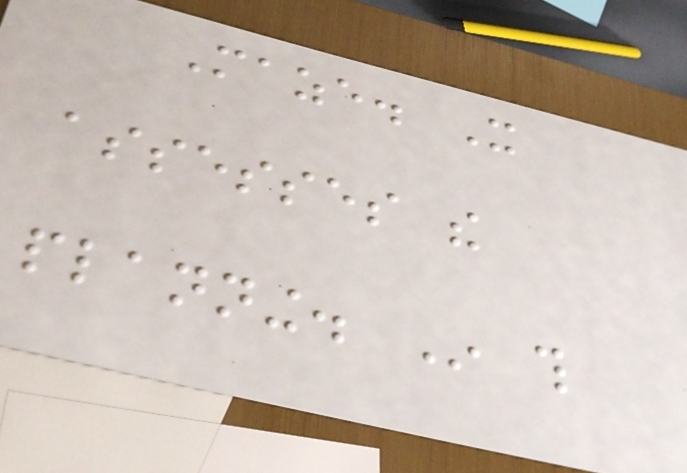Maze. It
assesses the
planning. In this
